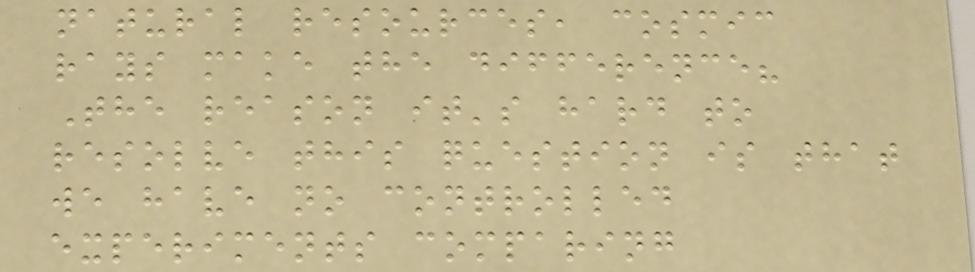natural resources, cosmic
rays make the difference?
The reason it's hard to
resolve this question is that
we have no controlled
experiments comparing
